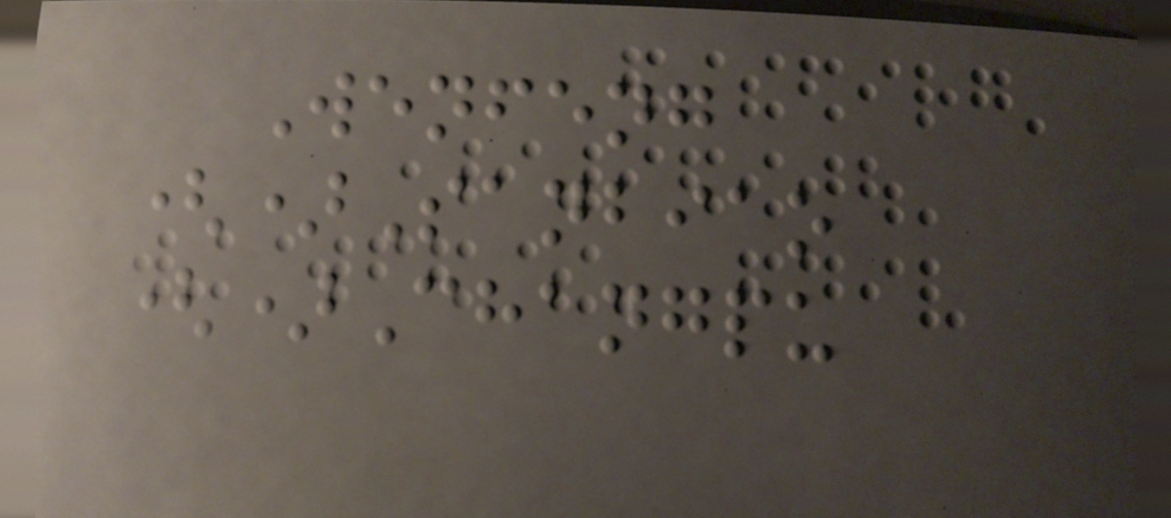Wenfeng
()Sanbiao
()Changpu
